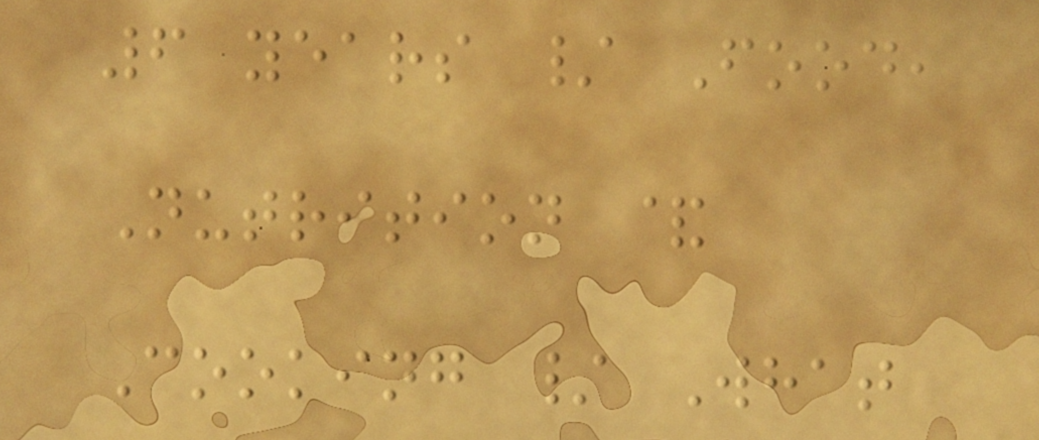6 years / Food,
Nutrition &
Cooking / What
